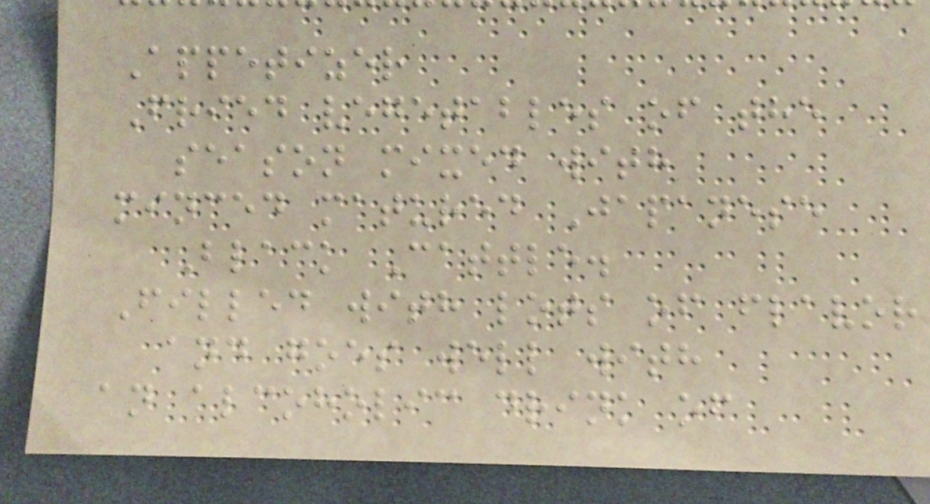Appetizer
Fried vegetables of the
season mixed with
minced matured Japanese
Black Cattle.
Filled with lots of flavor
and goes well with
an alcoholic drink of
